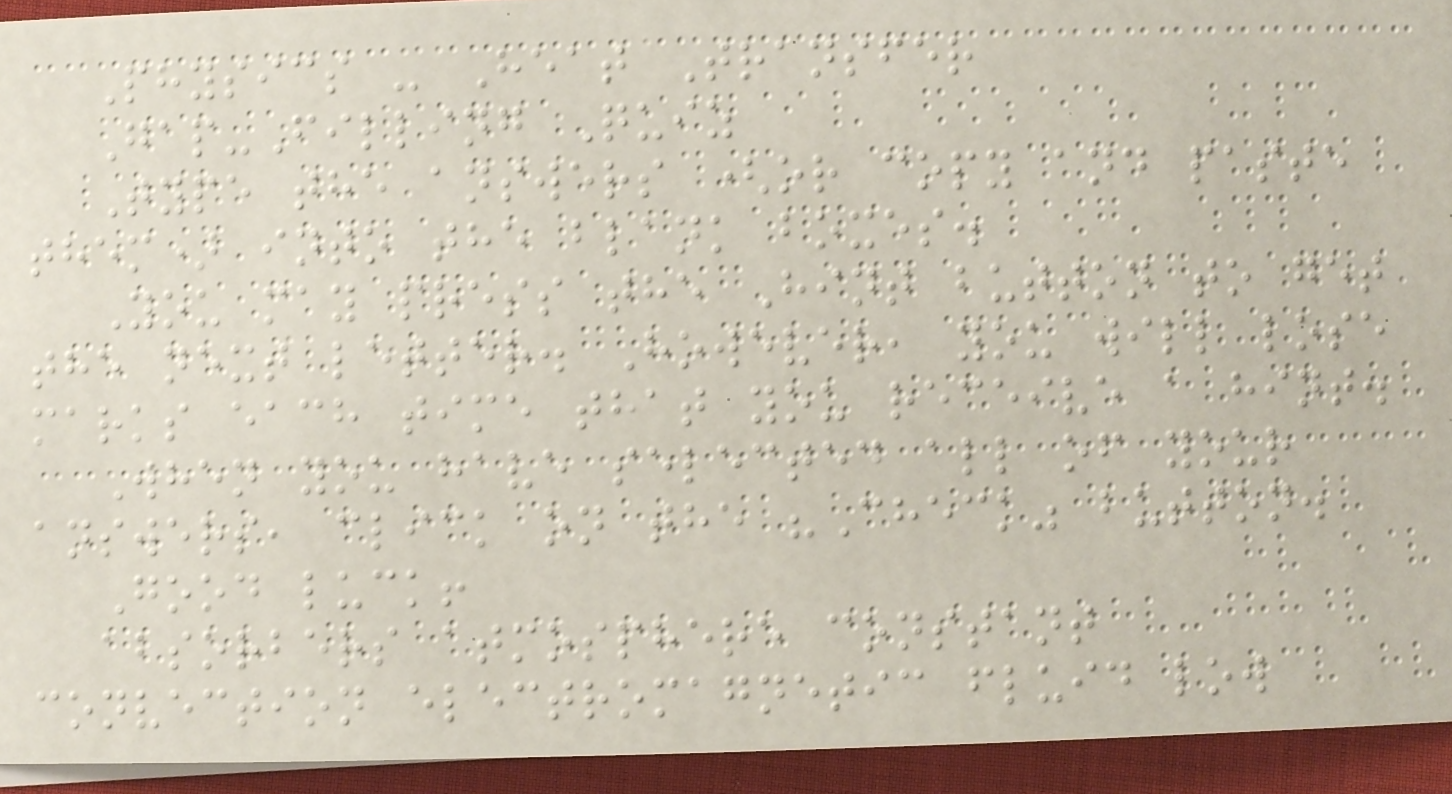Physics - Heat Transfer
Gap-Filling Quiz
Type the answers (or copy and paste
them) into the blank boxes.
You may press the Hint button to get
the next letter. However, you will lose
marks each time that you receive a hint.
When you have selected all of your
answers, click on the "Check" button.
Good luck!
absorbers atmosphere constant
convection electromagnetic fluid low
